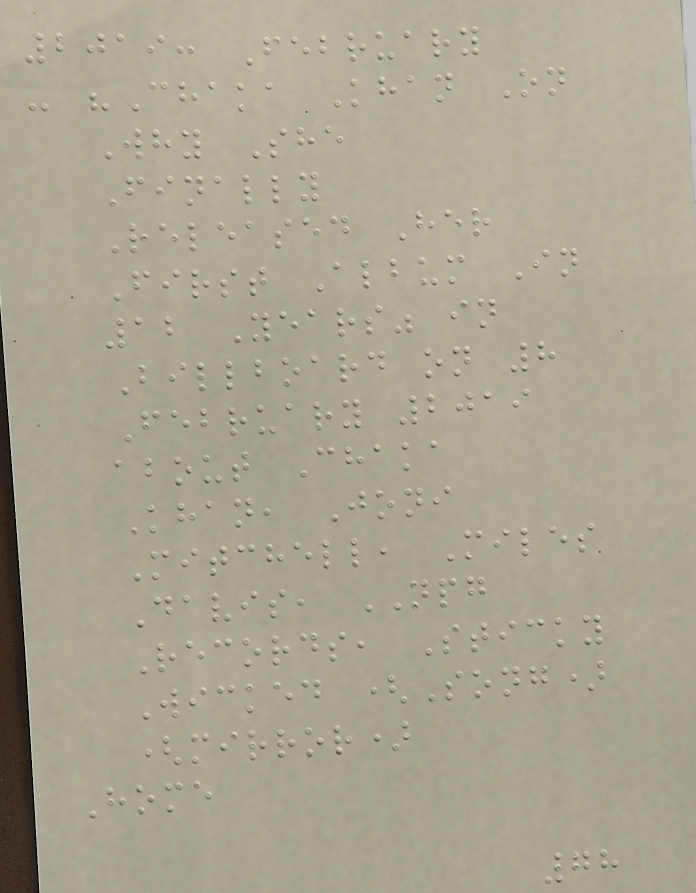2019: February
- "Chaka Khan On
Why She
Finally
Released Her
First Album In
12 Years" in
Billboard on 8
February 2019
about Chaka
Khan, Joni
Mitchell, Miles
Davis, NPG
Records, Sticky
Wicked (Song)
(mirror)
Home
78
